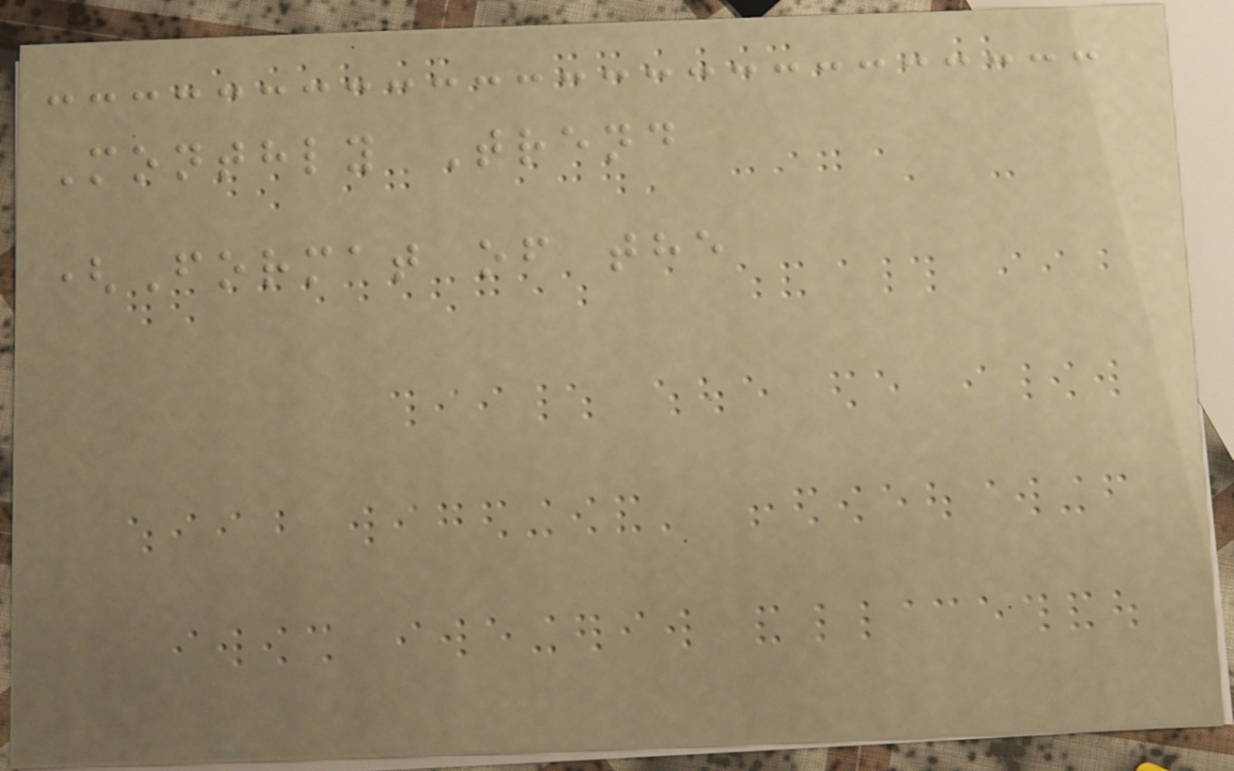Monthly Trend
(Format of the
